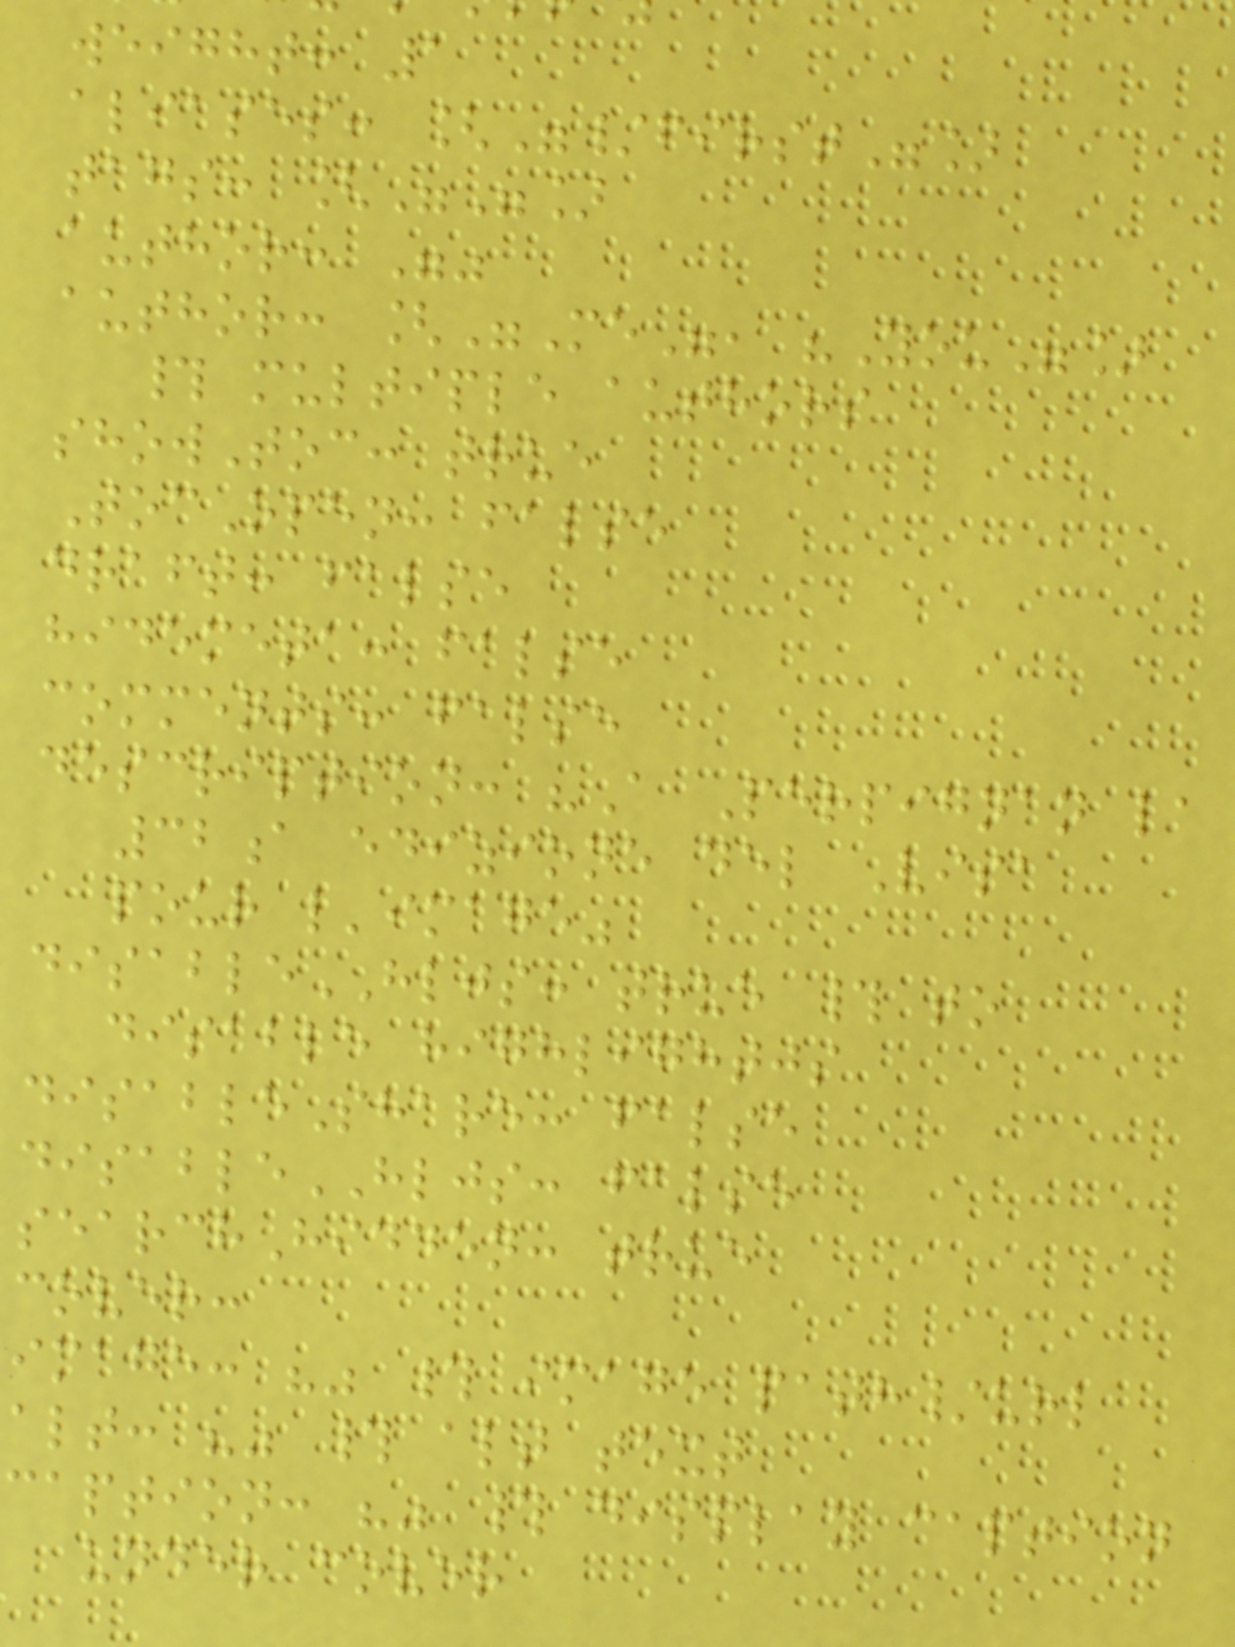weight: 1
aliases: ["/first"]
tags: [""]
author: ""
author: ["Me", "You"]
# multiple authors
showToc: true
TocOpen: false
draft: false
hidemeta: false
comments: false
description: "A Perpignan la
32a edizione del Visa
pour l'image"
disableHLJS: true # to
disable highlightjs
disableShare: false
disableHLJS: false
searchHidden: true
cover:
image: "" # image path/url
alt: "" # alt text
caption: "" # display caption
under cover
